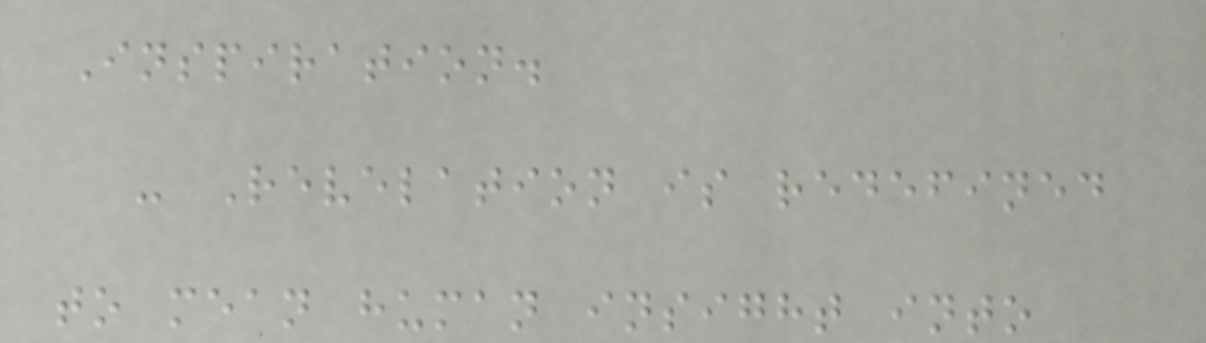Inspiration.
- Revelation is redefined
to mean human insight into
